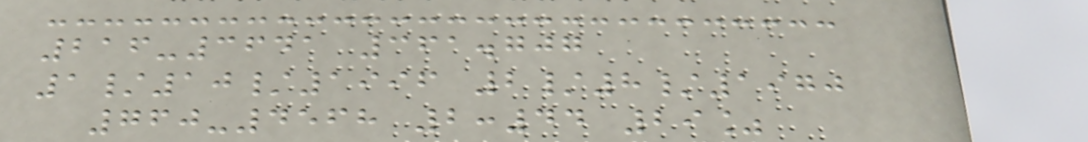216-3641 361.707
1/10/1996 2/8/1970
760-4568 2:44 29%
